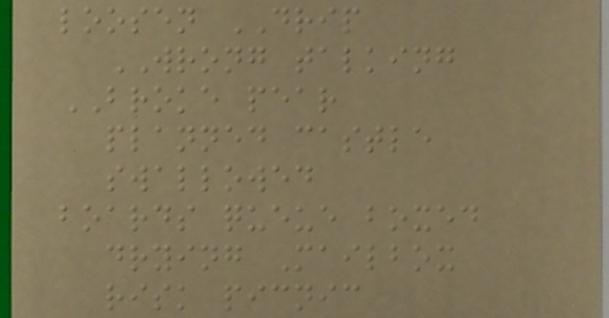loosen DRIP
WRONG talking
BROKE pear
planned castle
swallowed
boards queue boxed
drying Mailbox
risk picnic
